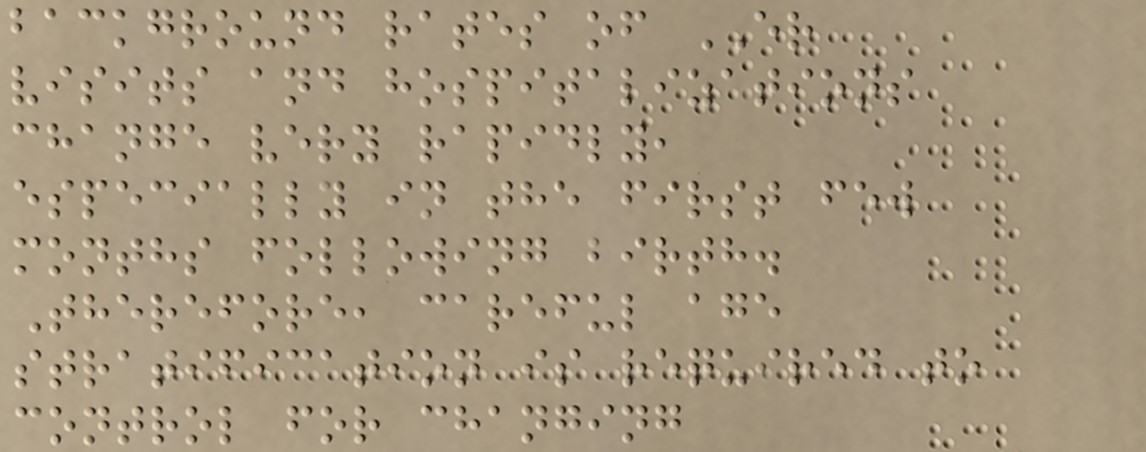background rates of ER
visits and hospitalizations
change very rapidly,
especially in the first few
months following birth.
Therefore, careful age
stratification is required to
control for changing
